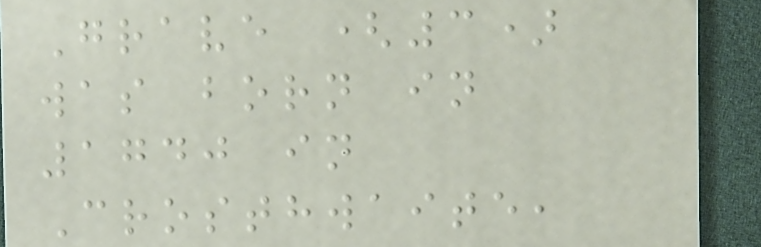Grave (3)
was born in
1740 in
Crosthwaite,
